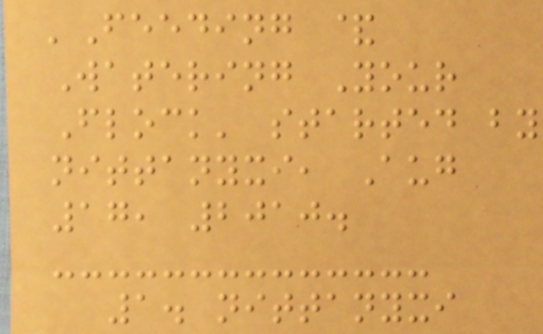'Feeding &
Watering Your
Flock' started by
nittanyxi, Aug
17, 2010.
1. nittanyxi
